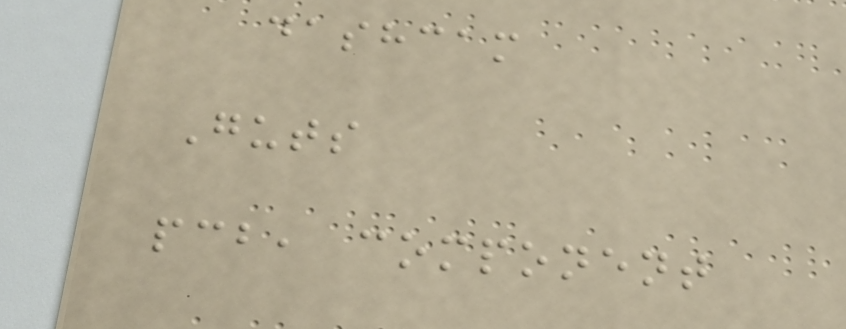dashcam
Guts
pcb, component
